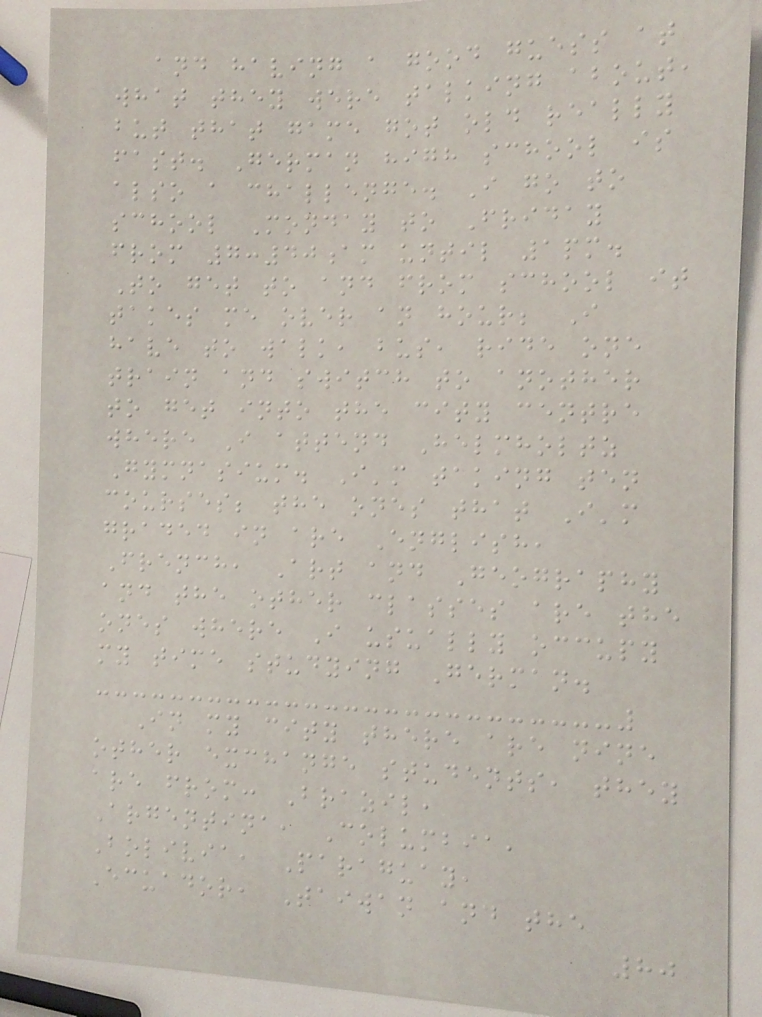and having a good guess at
what they were talking about,
but that game got old really
fast. German high school is
also a challenge. I go to
school Monday to Friday
from 7:40am until 1pm.
To get to and from school it
takes me over an hour; I
have to walk, bus, ride one
train and switch to another
to get into the city centre
where I attend Helmholtz
Gymnasium. I'm taking ten
courses; the ones that I'm
graded in are English,
French, Art and Geography
and the other classes are the
ones where I usually occupy
my time studying German.
In my city there are nine
other exchange students, they
are from: Brazil,
Argentina, Columbia,
Bolivia, Paraguay,
Ecuador, Taiwan and the
80
